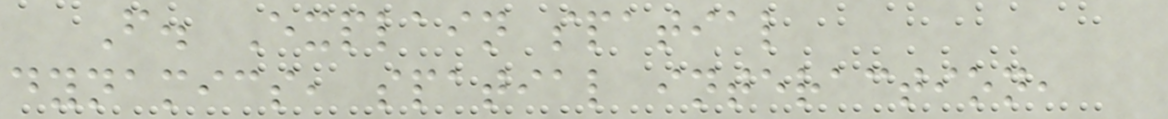F. Explain spatial
dynamics, spatial interaction,
